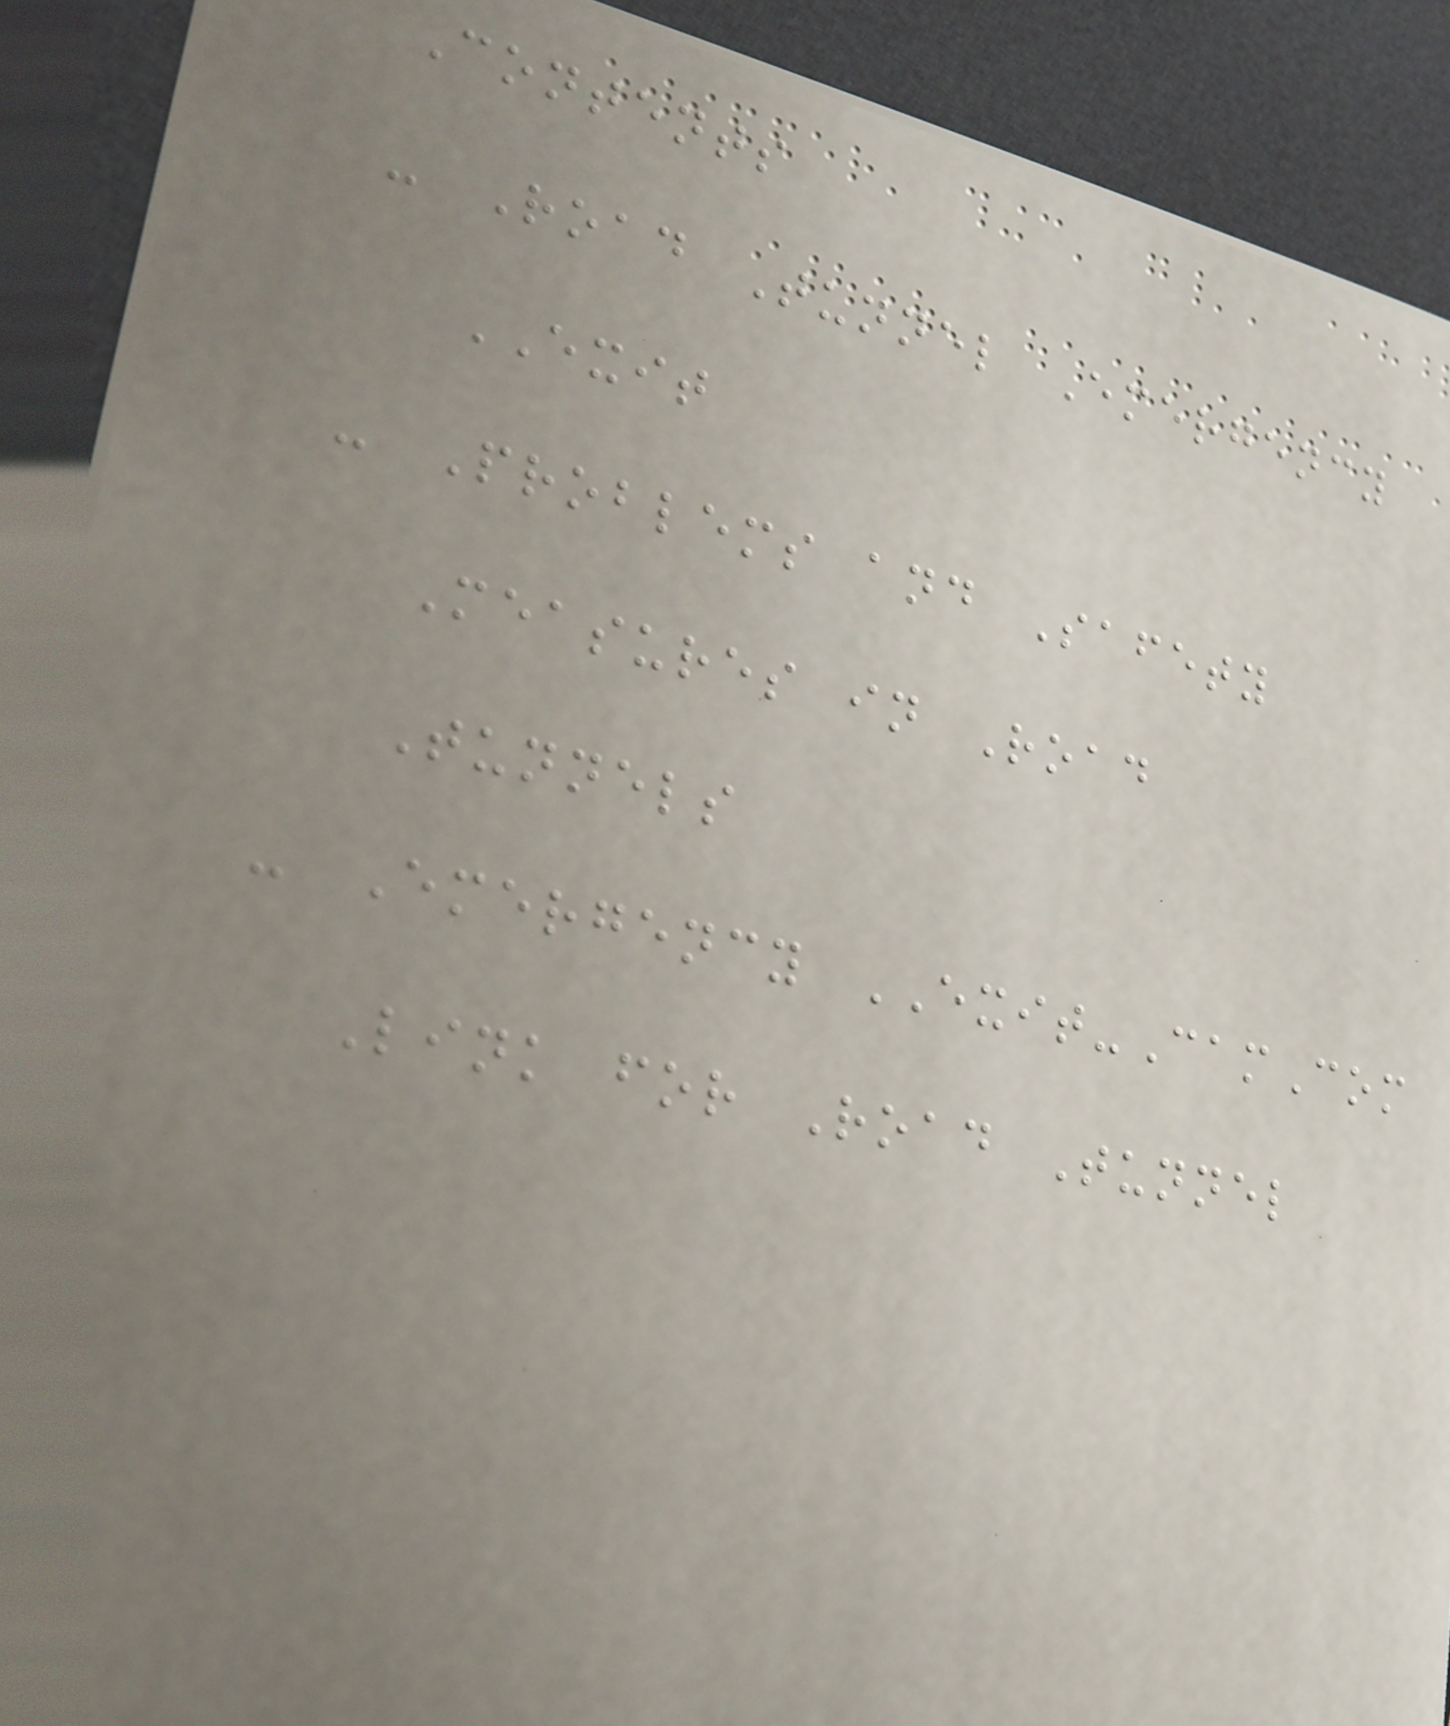Contents
- Road Tunnel Emergency
EXIT
- Problems and Safety
Measures in Road
Tunnels
- Emergency EXIT-CamCom
Link for Road Tunnel
